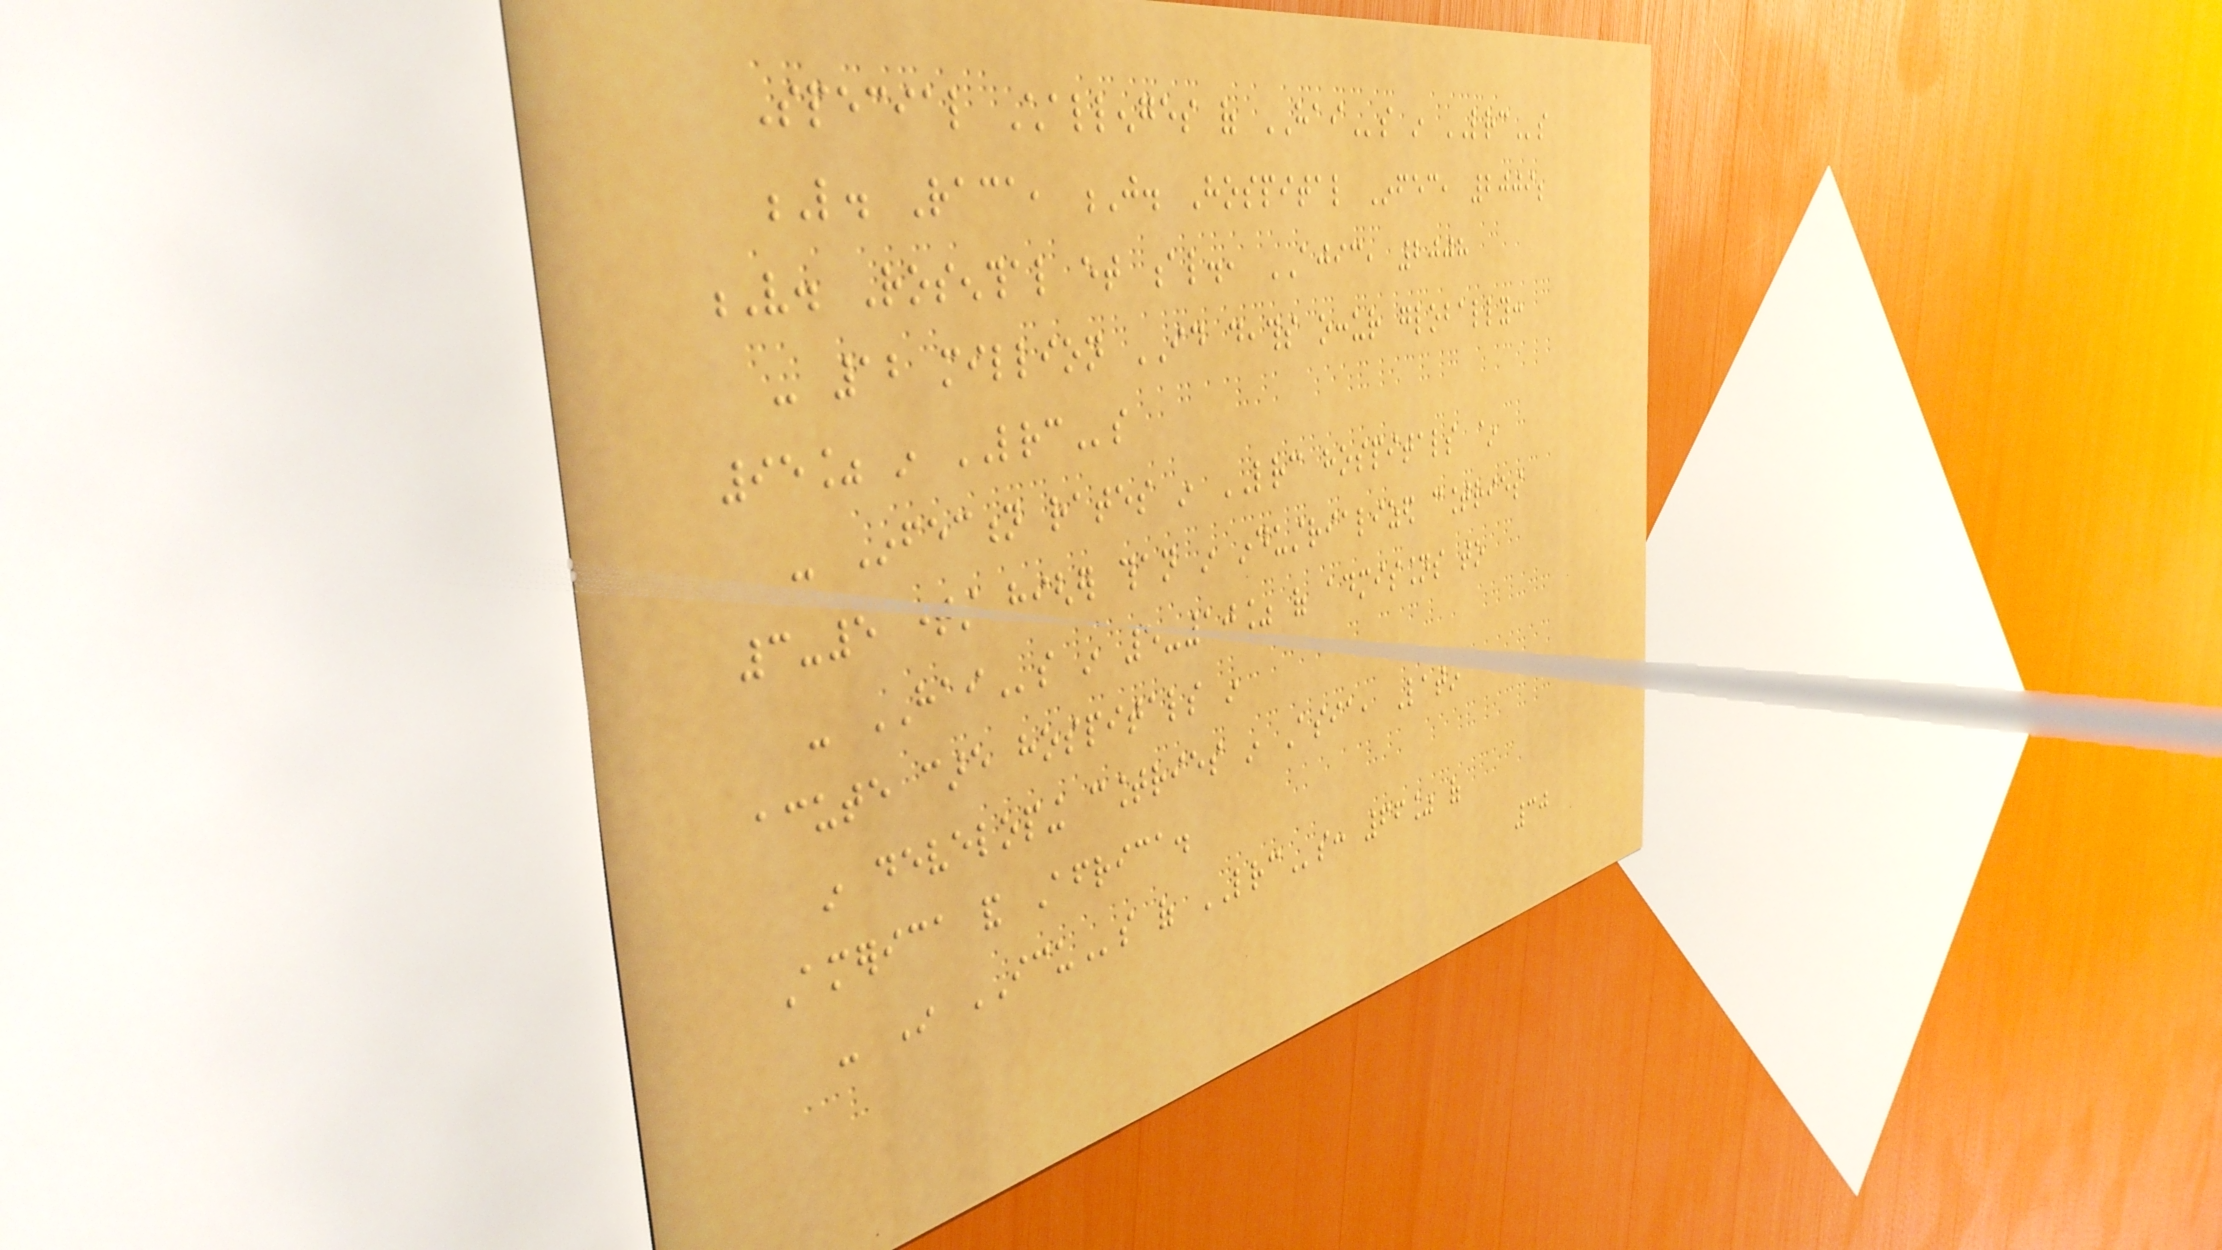Special Challenges of HAIs in LRCs
L. Raca, J. Hospital Infec, 2009;
V. Rosenthal et al., AJIC, 2008
- 12 million ID deaths occur globally:
95% in LRCs
- Infection rates in LRC hospitals ~
3-5 times higher than in industrialized countries
- HAIs in 5-10% of admissions to
acute care hospitals in
in developing countries in Asia, Latin
America and Africa.
- In ICUs of LRCs: 66% of
30
